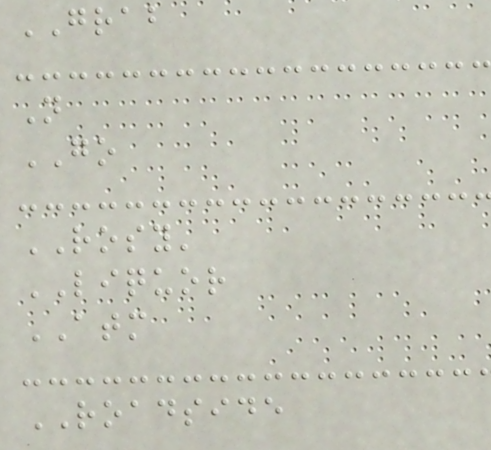GRAB
N
GO
ROSY'
LIQUOR
ATM
ROADSIDE
